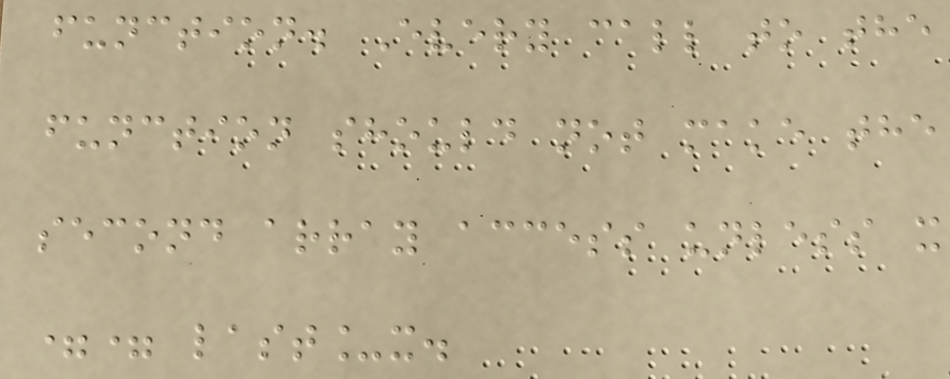function. Every call to the
function should not make the
second array access unless x
== last_x.
